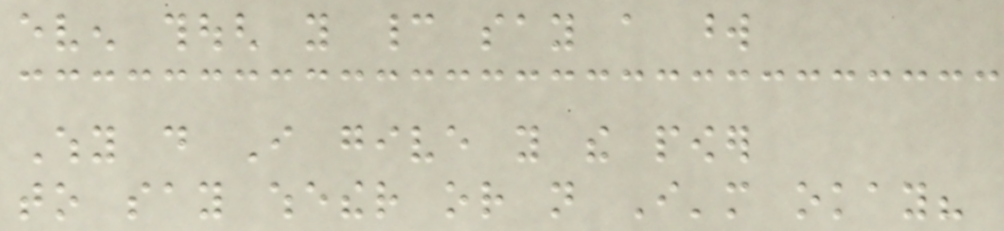even though you cannot say a word
Why do I give you the power
to say whether or not I'm okay?
